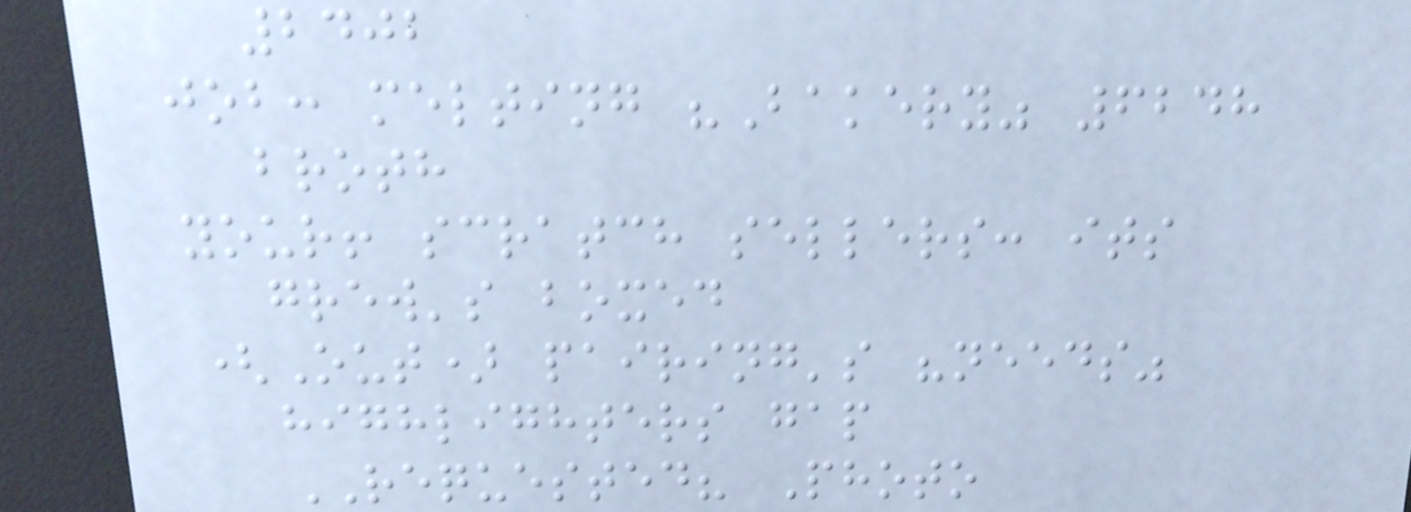2402
job: melting "Bakery" 6248
broth
your! scratch sellers: its
grew's boxed
(Out) pairing's "needs"
highlighters gap
REQUESTED? Photo
